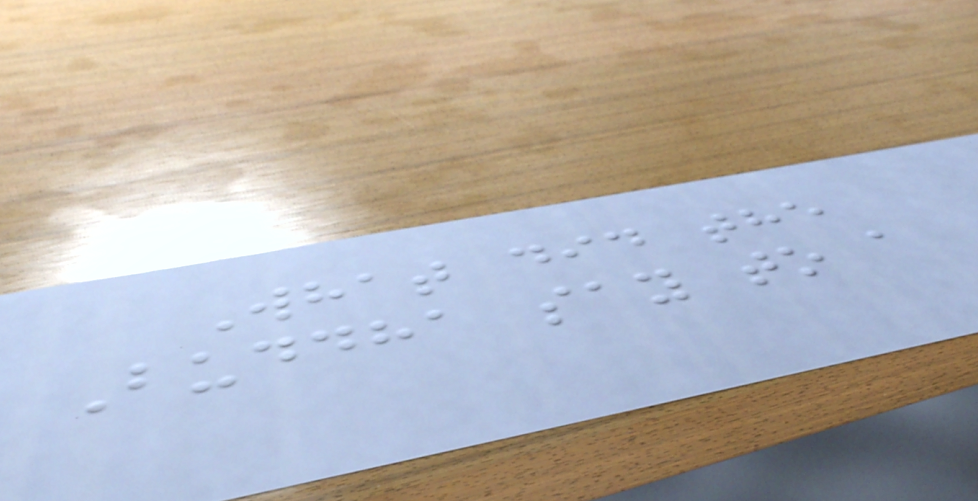What did the
Buddha say to a
